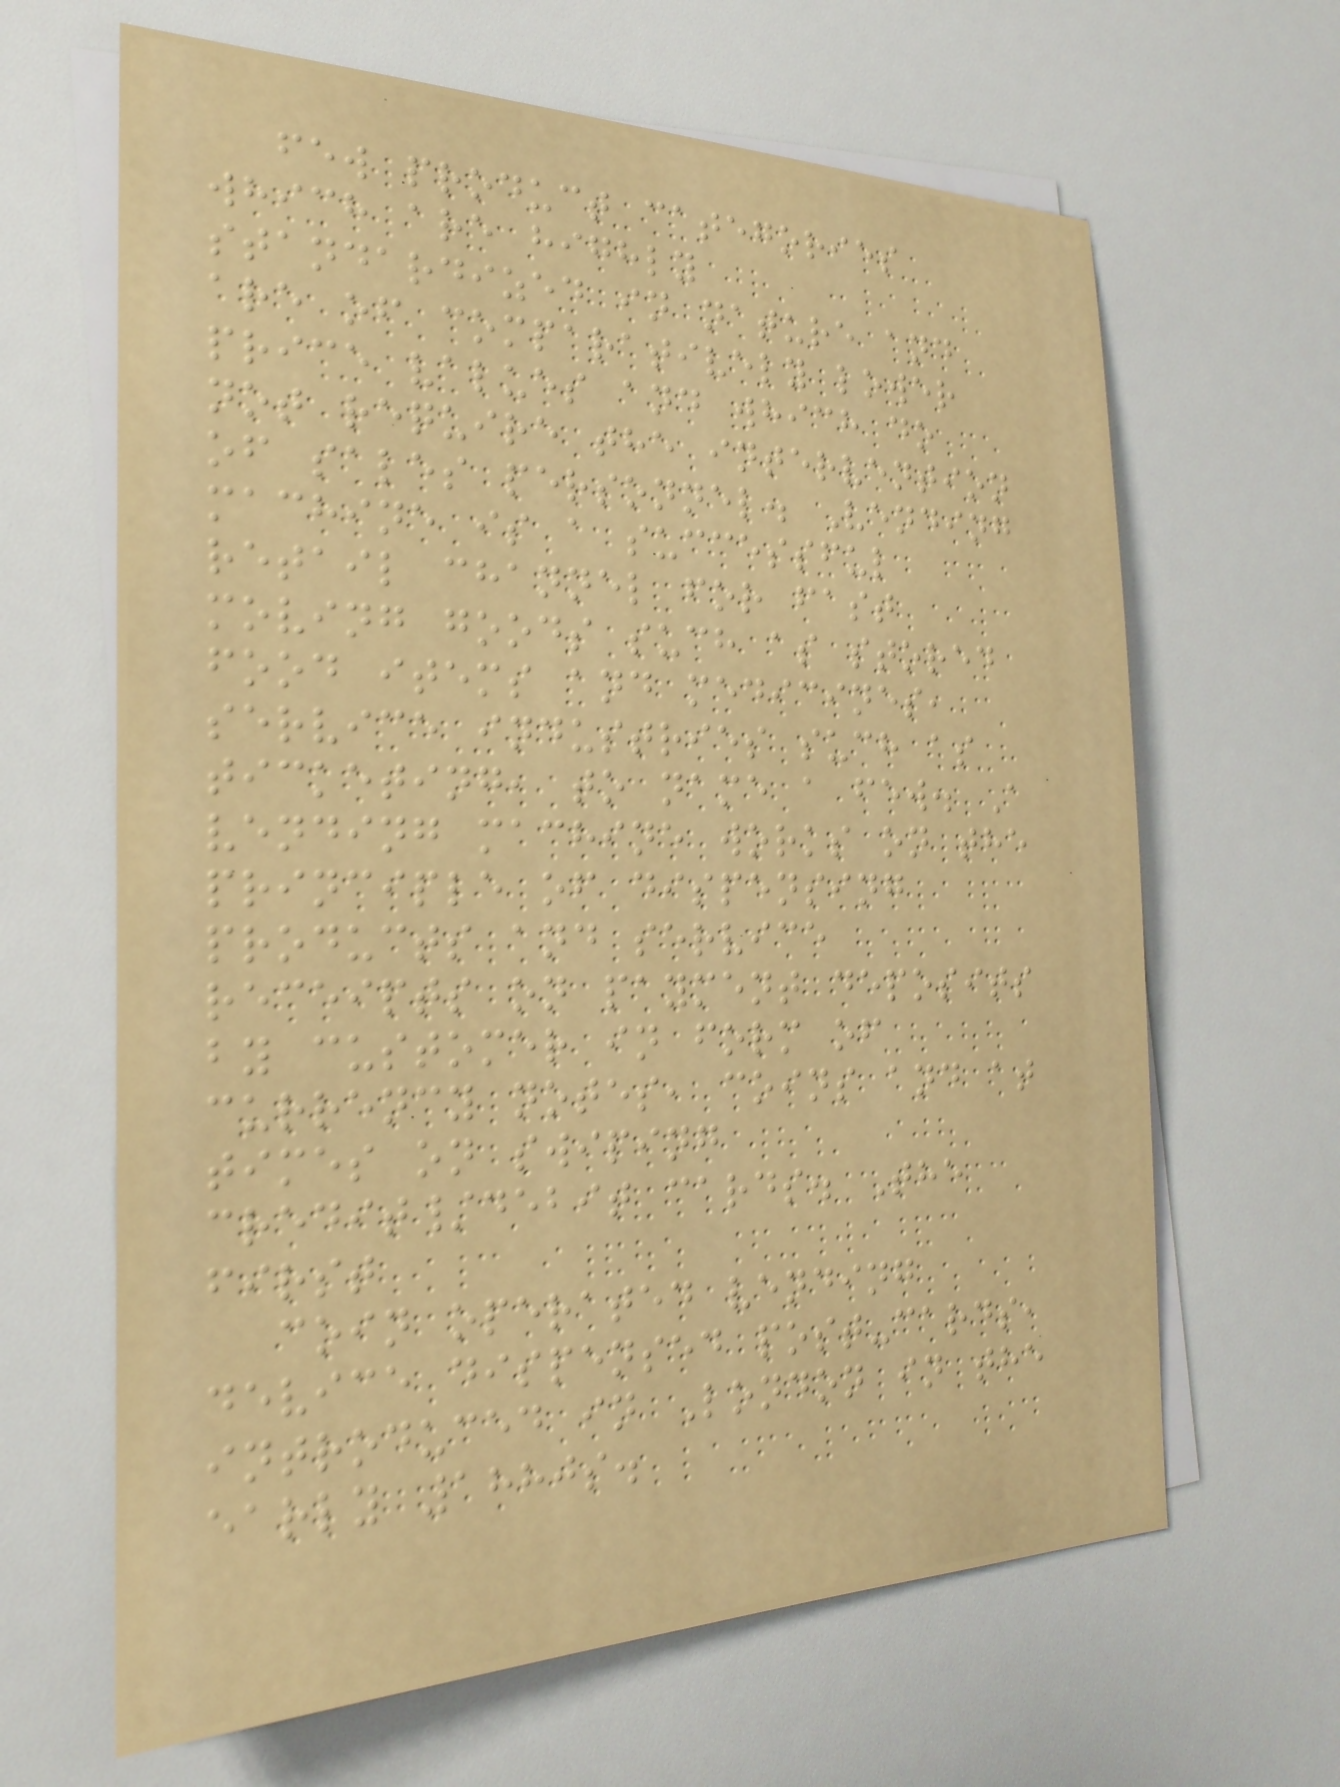few product categories
which are highly
standardized in nature and
are of comparatively lower
price values and which do
not require the intervention
of sales personnel. Vending
machine is a successful
retail channel for fast
moving goods such as stored
food items and medicines,
service industries such as
ticketing, to name a few. A
vending machine works on the
principle of dispensing
products and service
receipts on payment deposits
by customer in form of
currency notes, coins and at
times on swiping
credit/debit cards. The
first
coin operated vending
device dispensed post-cards,
introduced in London in the
early 1880s.
